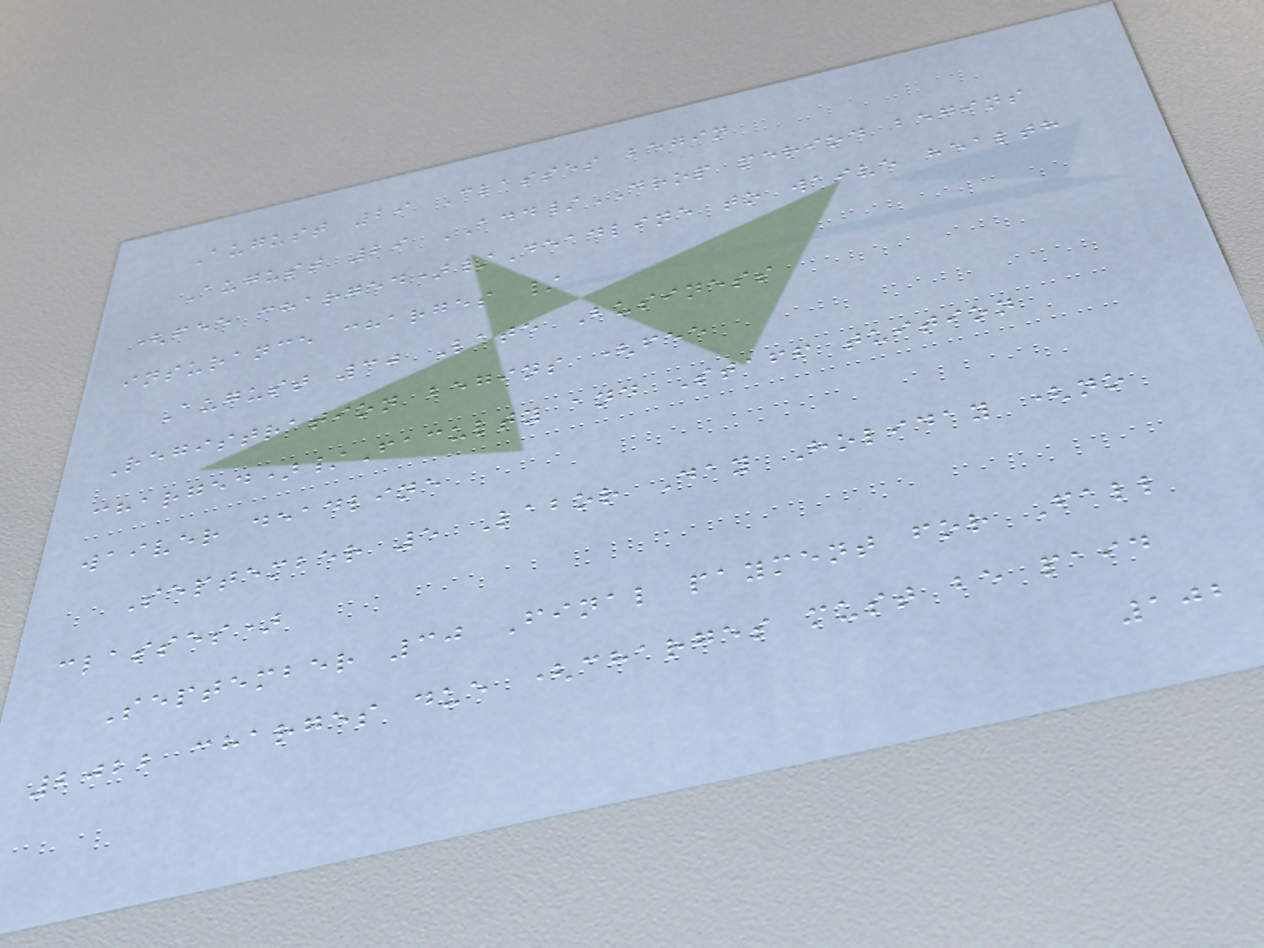August 29 Classes begin
August 29 ADD/DROP period begins
(fee charged)/Deadline to waive health
insurance charges /
August 30 Late Business
Registration begins (fee
charged)/Faculty and Staff tuition
waiver deadline
September 5 Labor Day Holiday (no
classes)
September 30 Final payment for Fall
2022 charges due (charges must be paid
102
